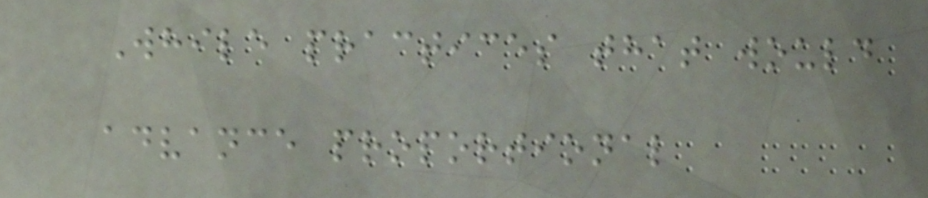While practices that would
advance proportional
